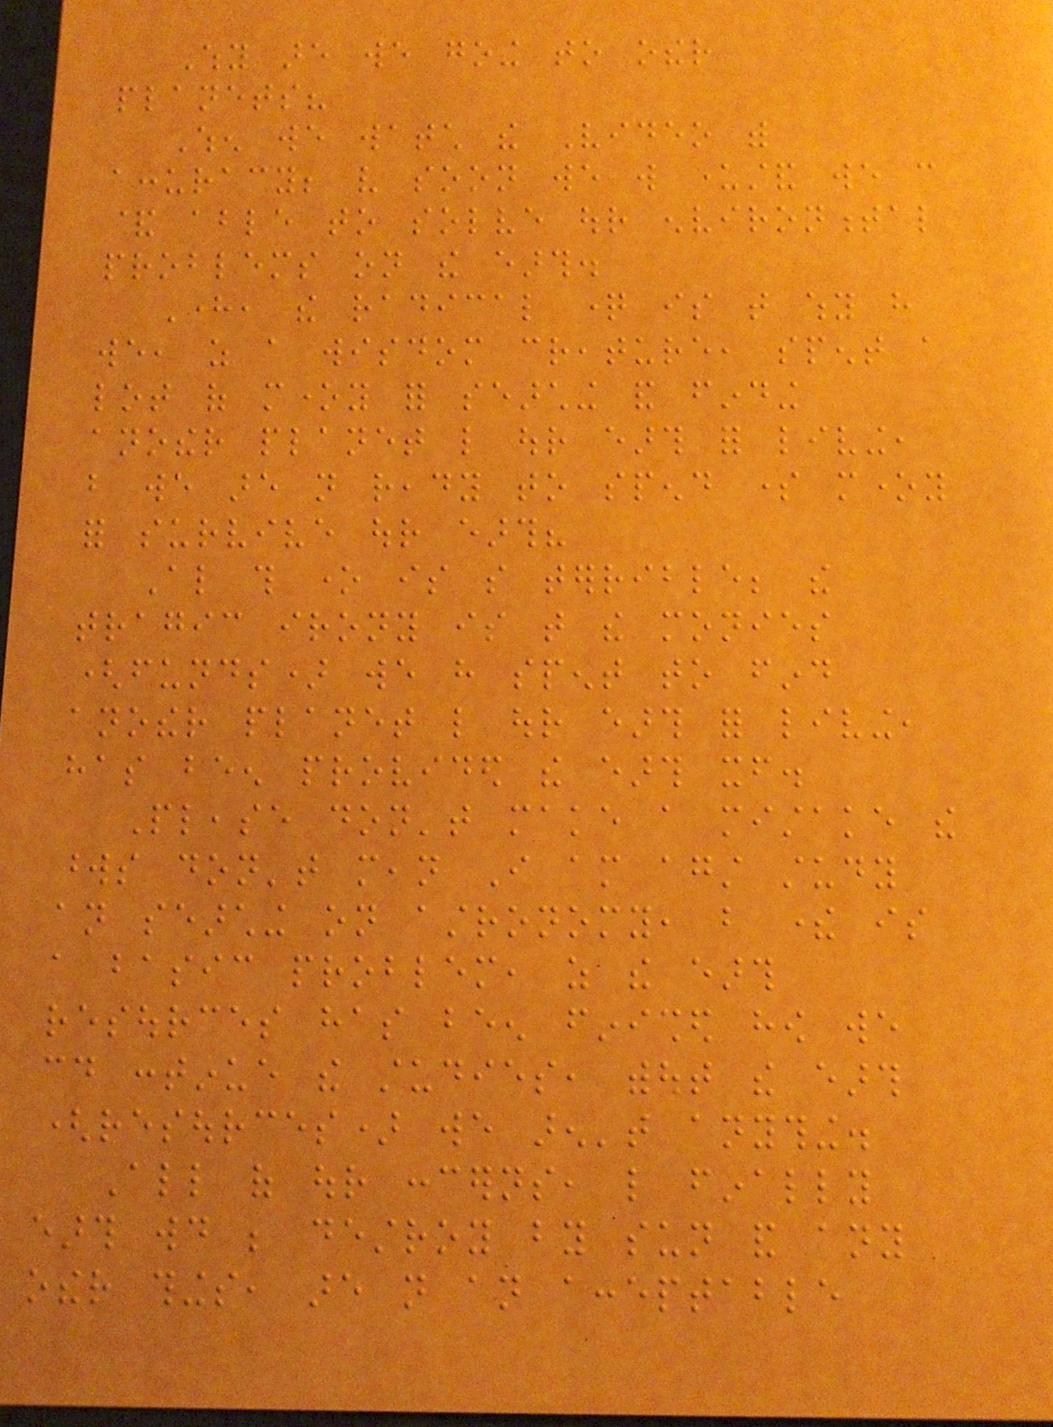Why are we going to other
planets?
When we watch the Video with
accuracy; very soon we will understand we can
& able to solve our environmental
problems on the earth.
Here, the radical question is that why have
we, as a wisdom creature, spent a
lot of money for searching and finding
another planet like our earth for living,
but we are not ready to spend some money
for survive our earth?
Also this one is so terrible; the
tragic irony is that the monies
(funds) we have spent to find
another planet like our earth for living,
has been provided the earth itself.
Please don't make a mistake the
words don't mean I am against study
an searching on astronomy, but there is
a basic problem, as the earth
resources has been finished how we
could continue the studies, without the earth
(resources) we aren't anything.
All of our concerns, like finally
earth would be destroy by sun and any
other things, are not an acceptable
